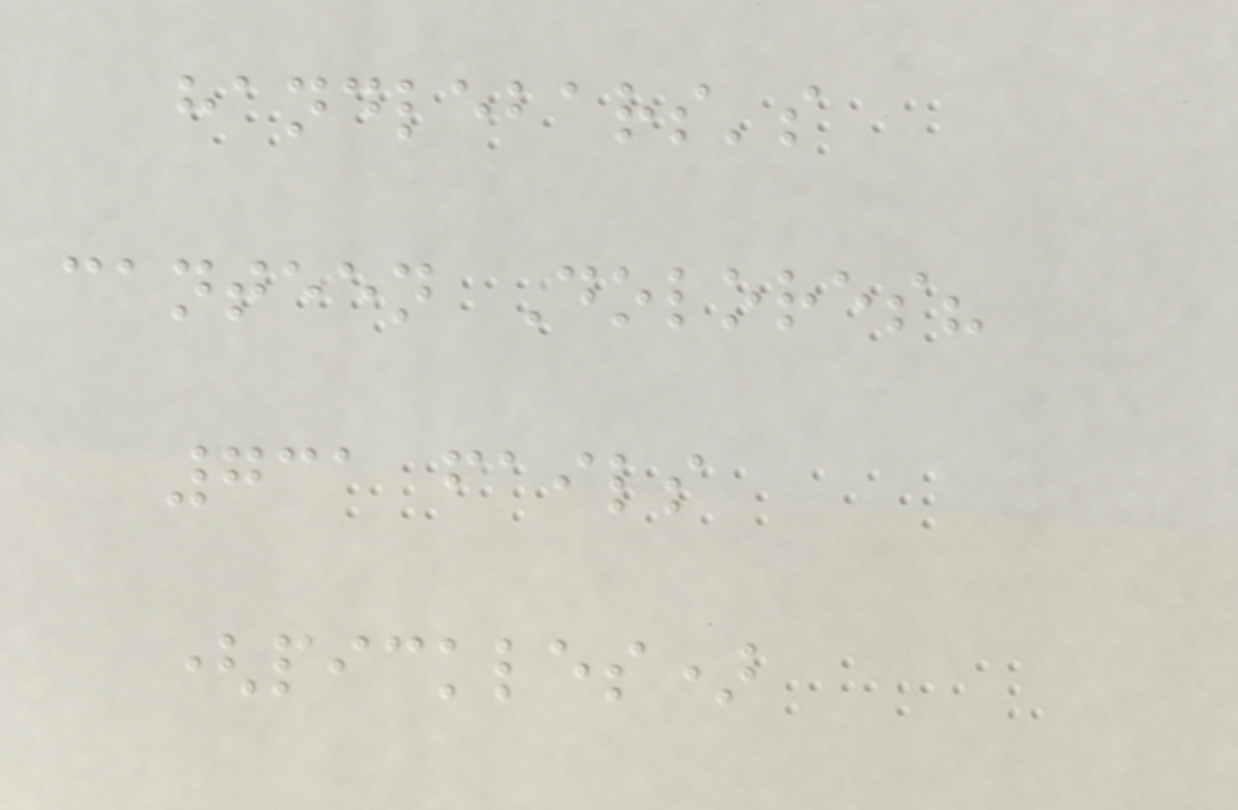handlebars's
canteen Dolores?
731 fails
(pickles)
